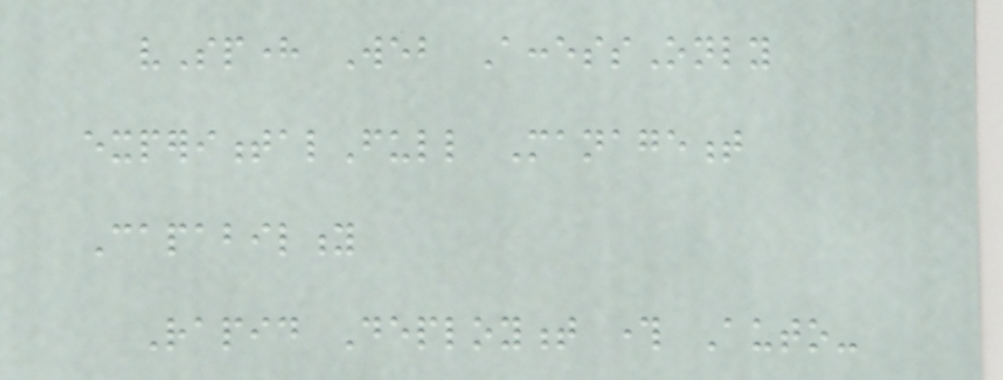vSphere Web AccessOnly
experimentalFull Management
Capability
Rapid Deployment through Auto-
